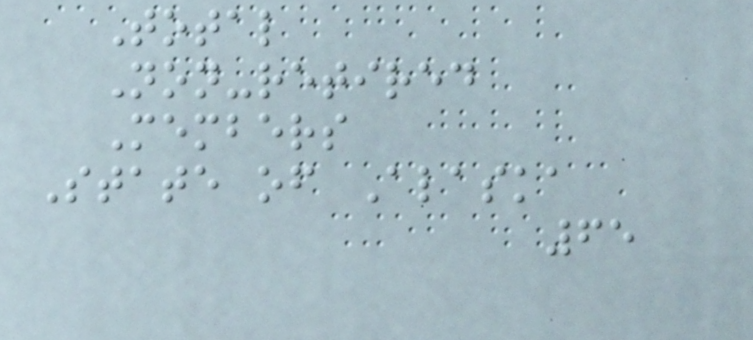Total
Non-retired
Members
State of Alaska
65
